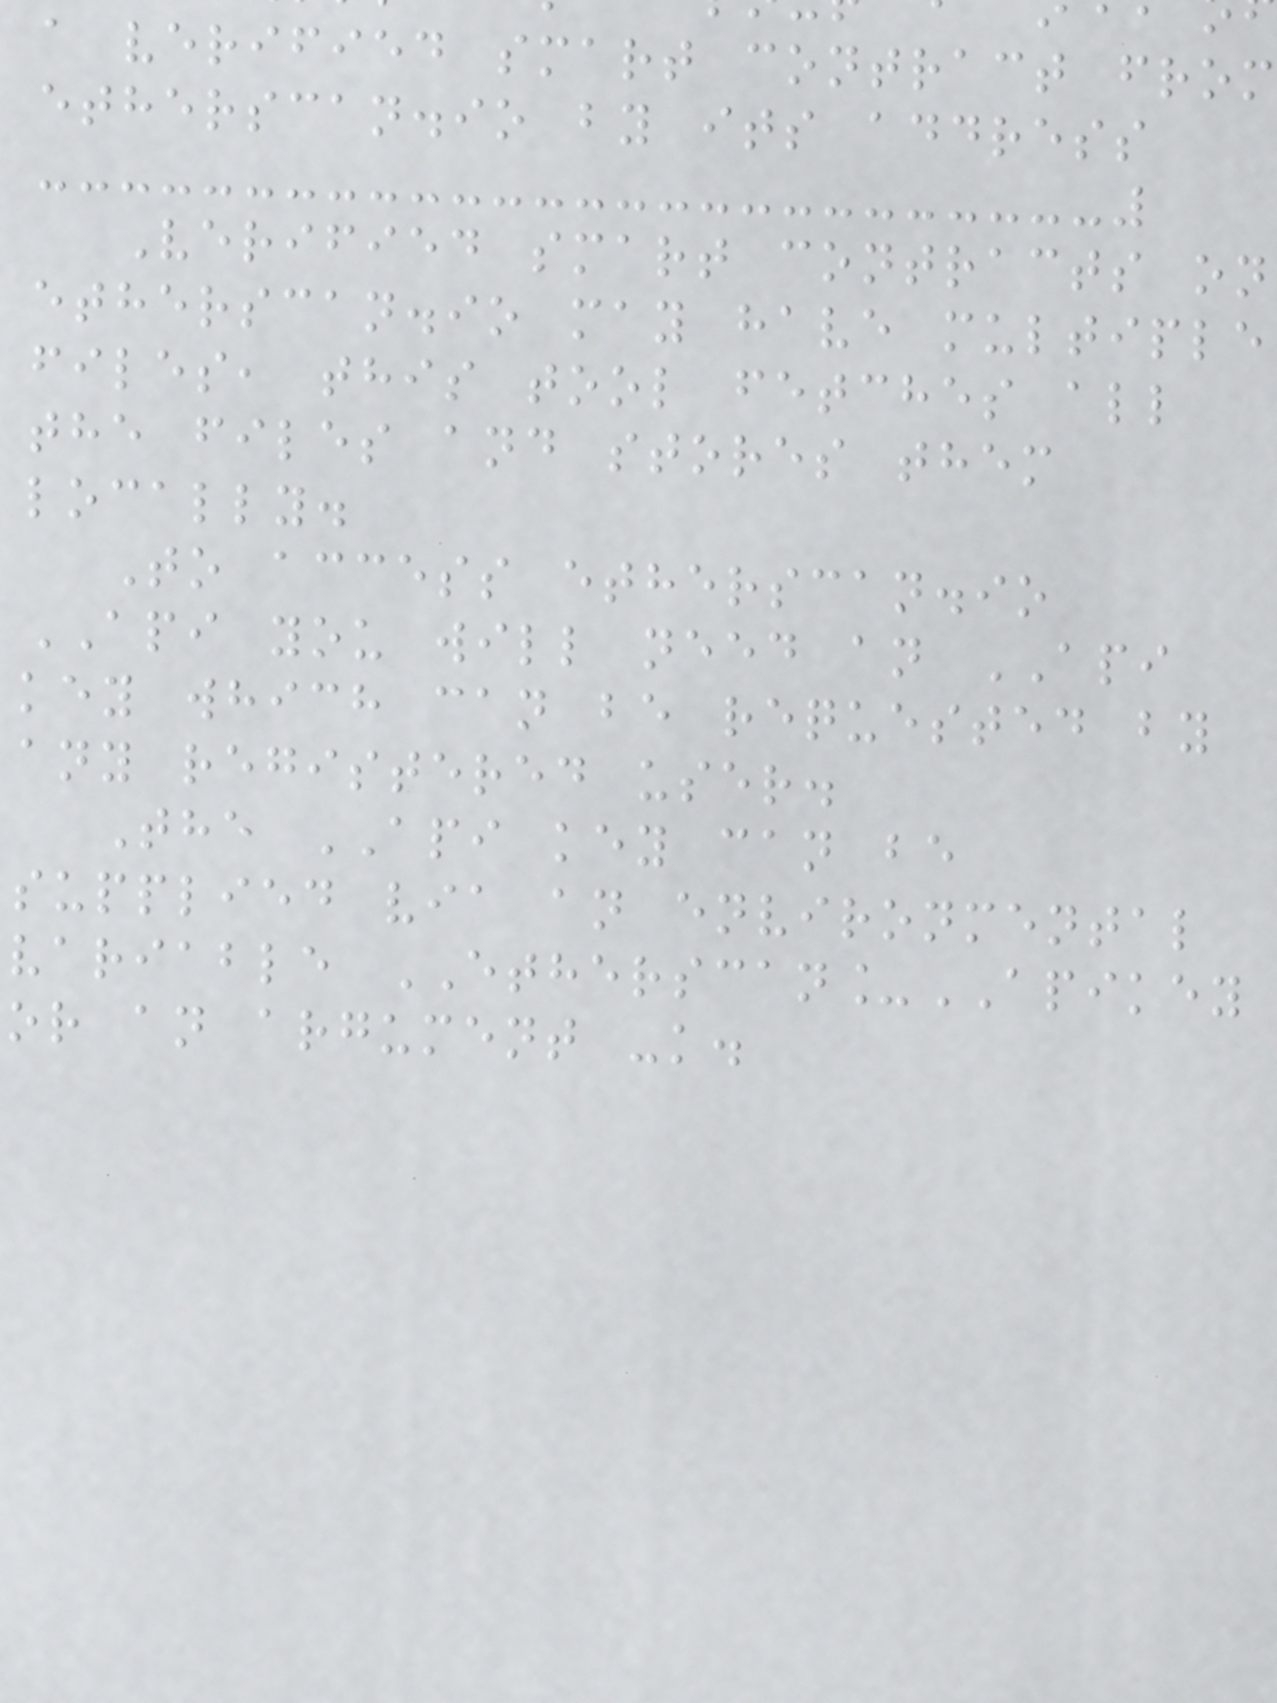a verified smart contract from
etherscan.io by its address
Verified smart contracts on
etherscan.io may have multiple
files, this tool fetches all
the files and stores them
locally.
To access etherscan.io
API you will need an API
key which can be requested by
any registered user.
The API key can be
supplied via an environmental
variable ETHERSCAN_APIKEY
or an argument -k.
